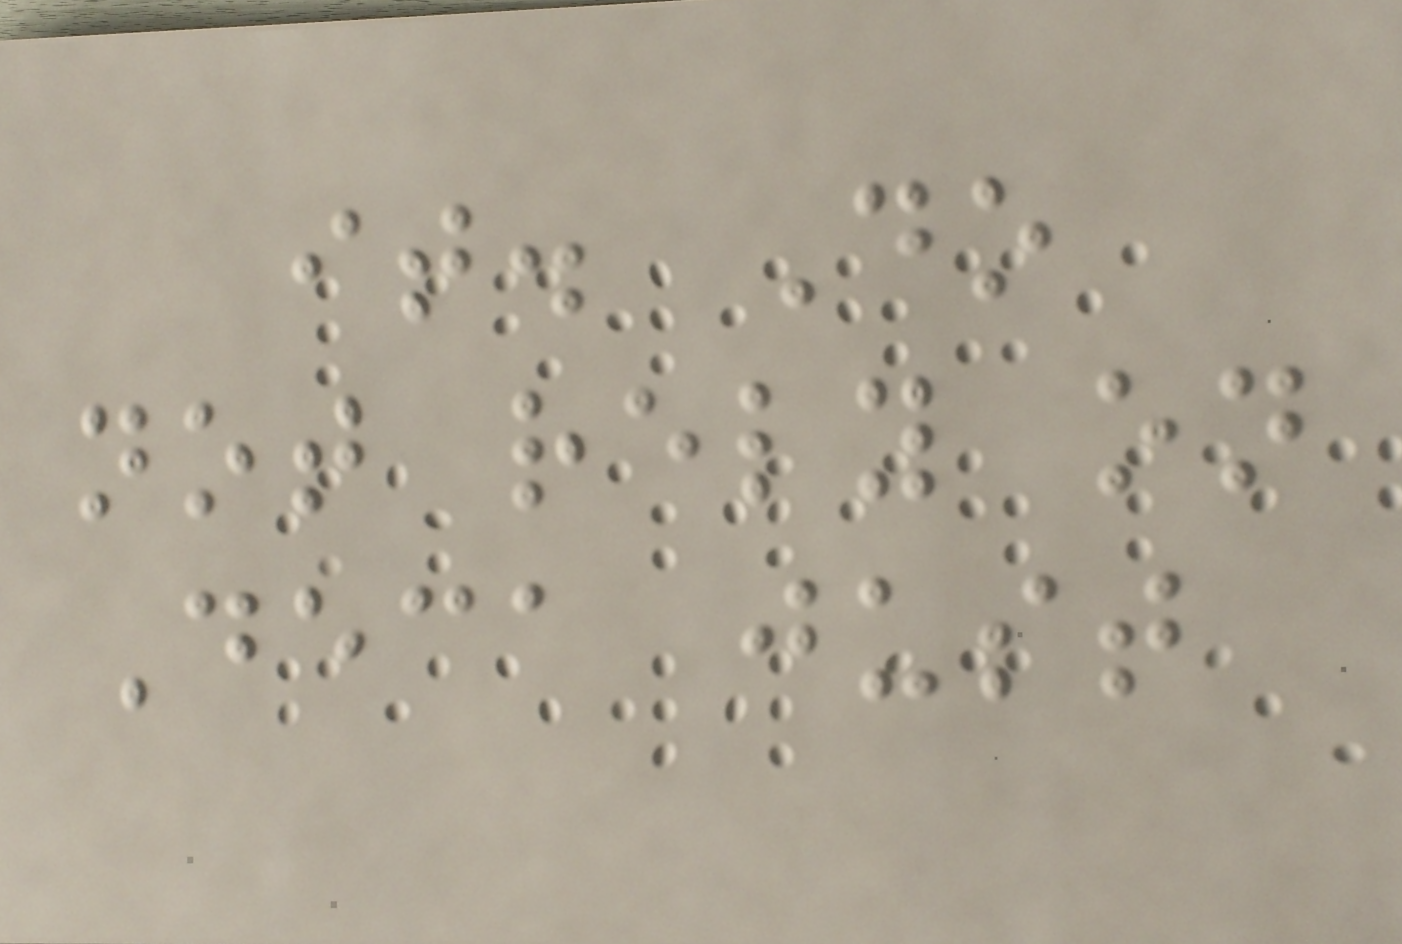it. Do
not rely on
Deca just
